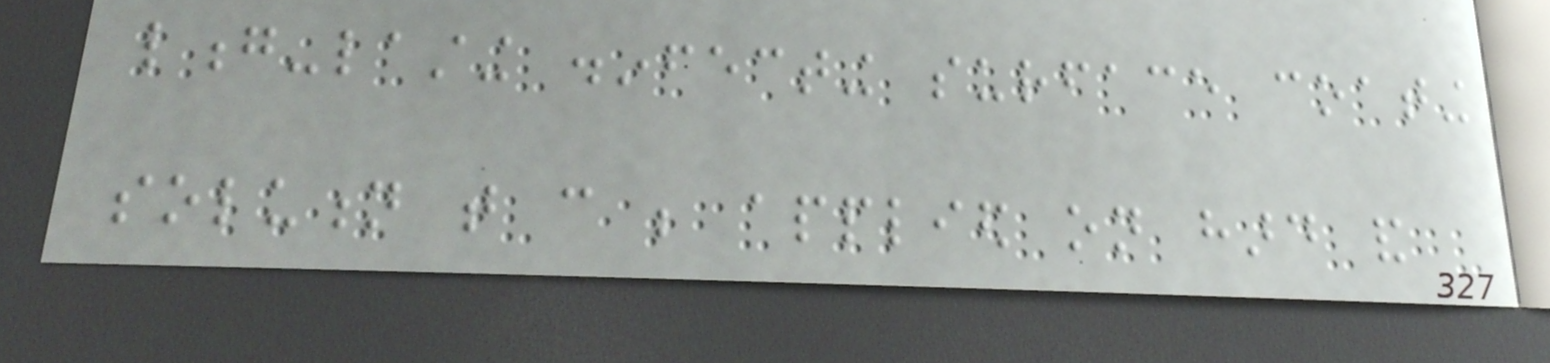long-lasting disinfecting surface coating
solution that can be applied on hard and
